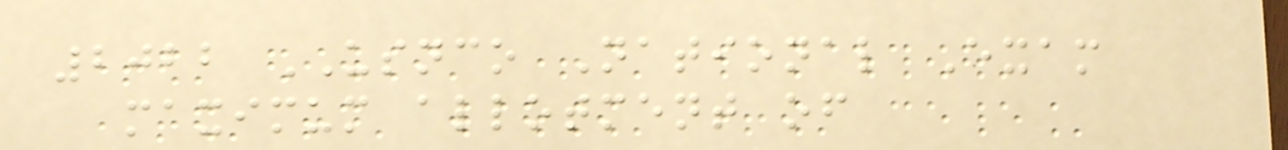2022 USNCO National Exam
maximum allotment of
